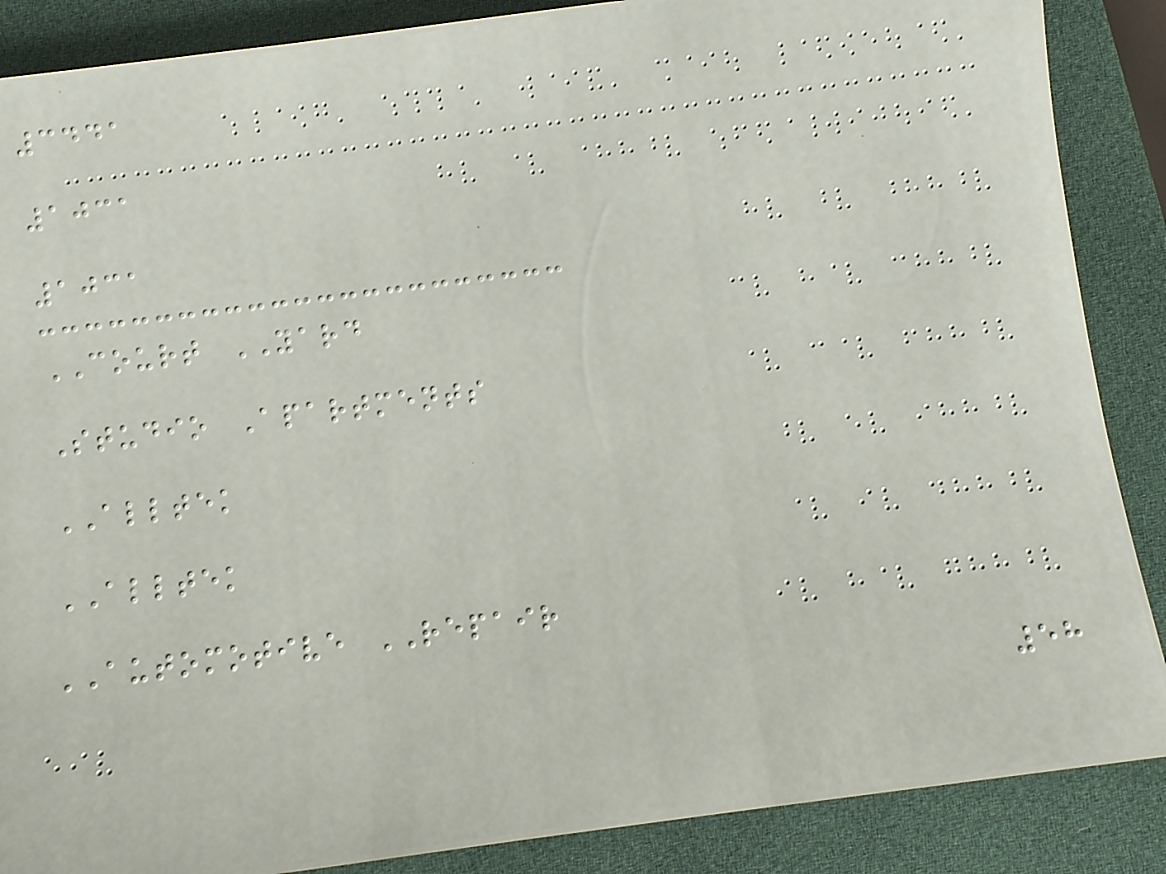3441
1031
1031
COURT YARD
Studio Apartments
ALLTEK
ALLTEK
AUTOMOTIVE REPAIR
58
